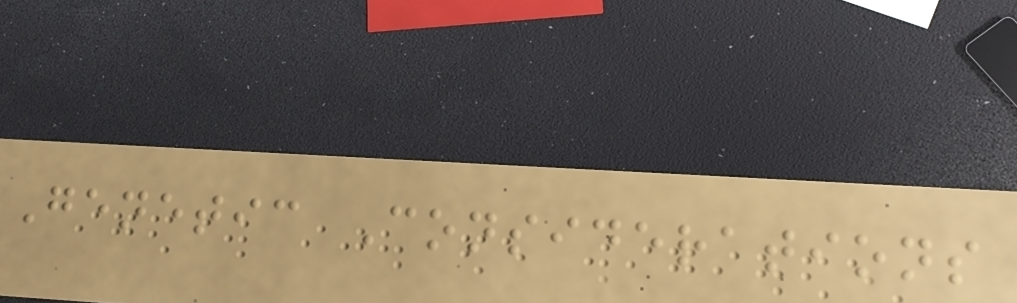Genetic Considerations
